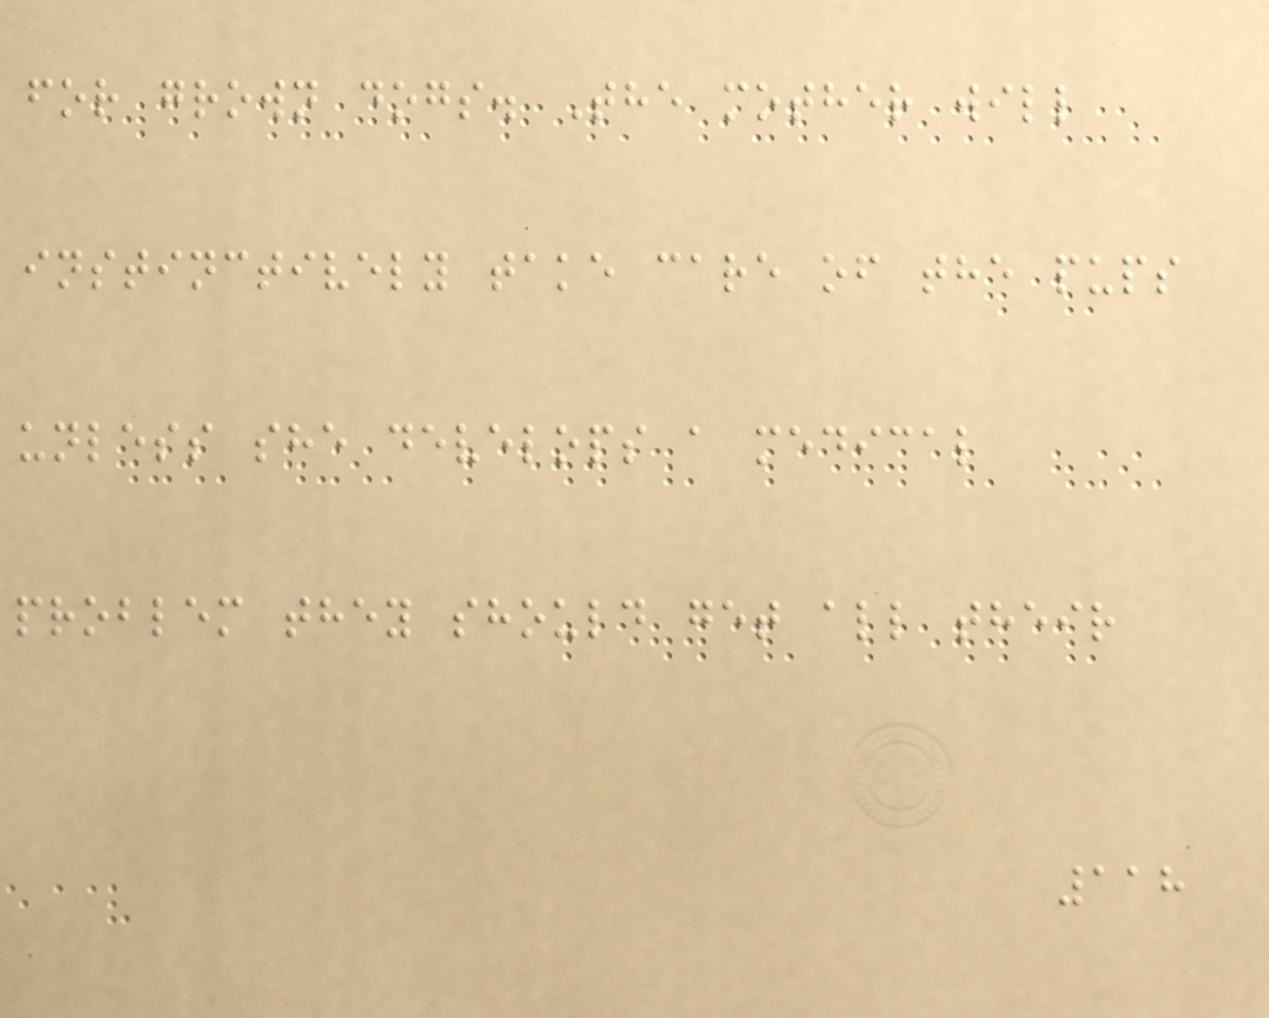for grown dogs. The mother will
instinctively take care of the pups
unless she develops a medical
problem they should get all their
118
